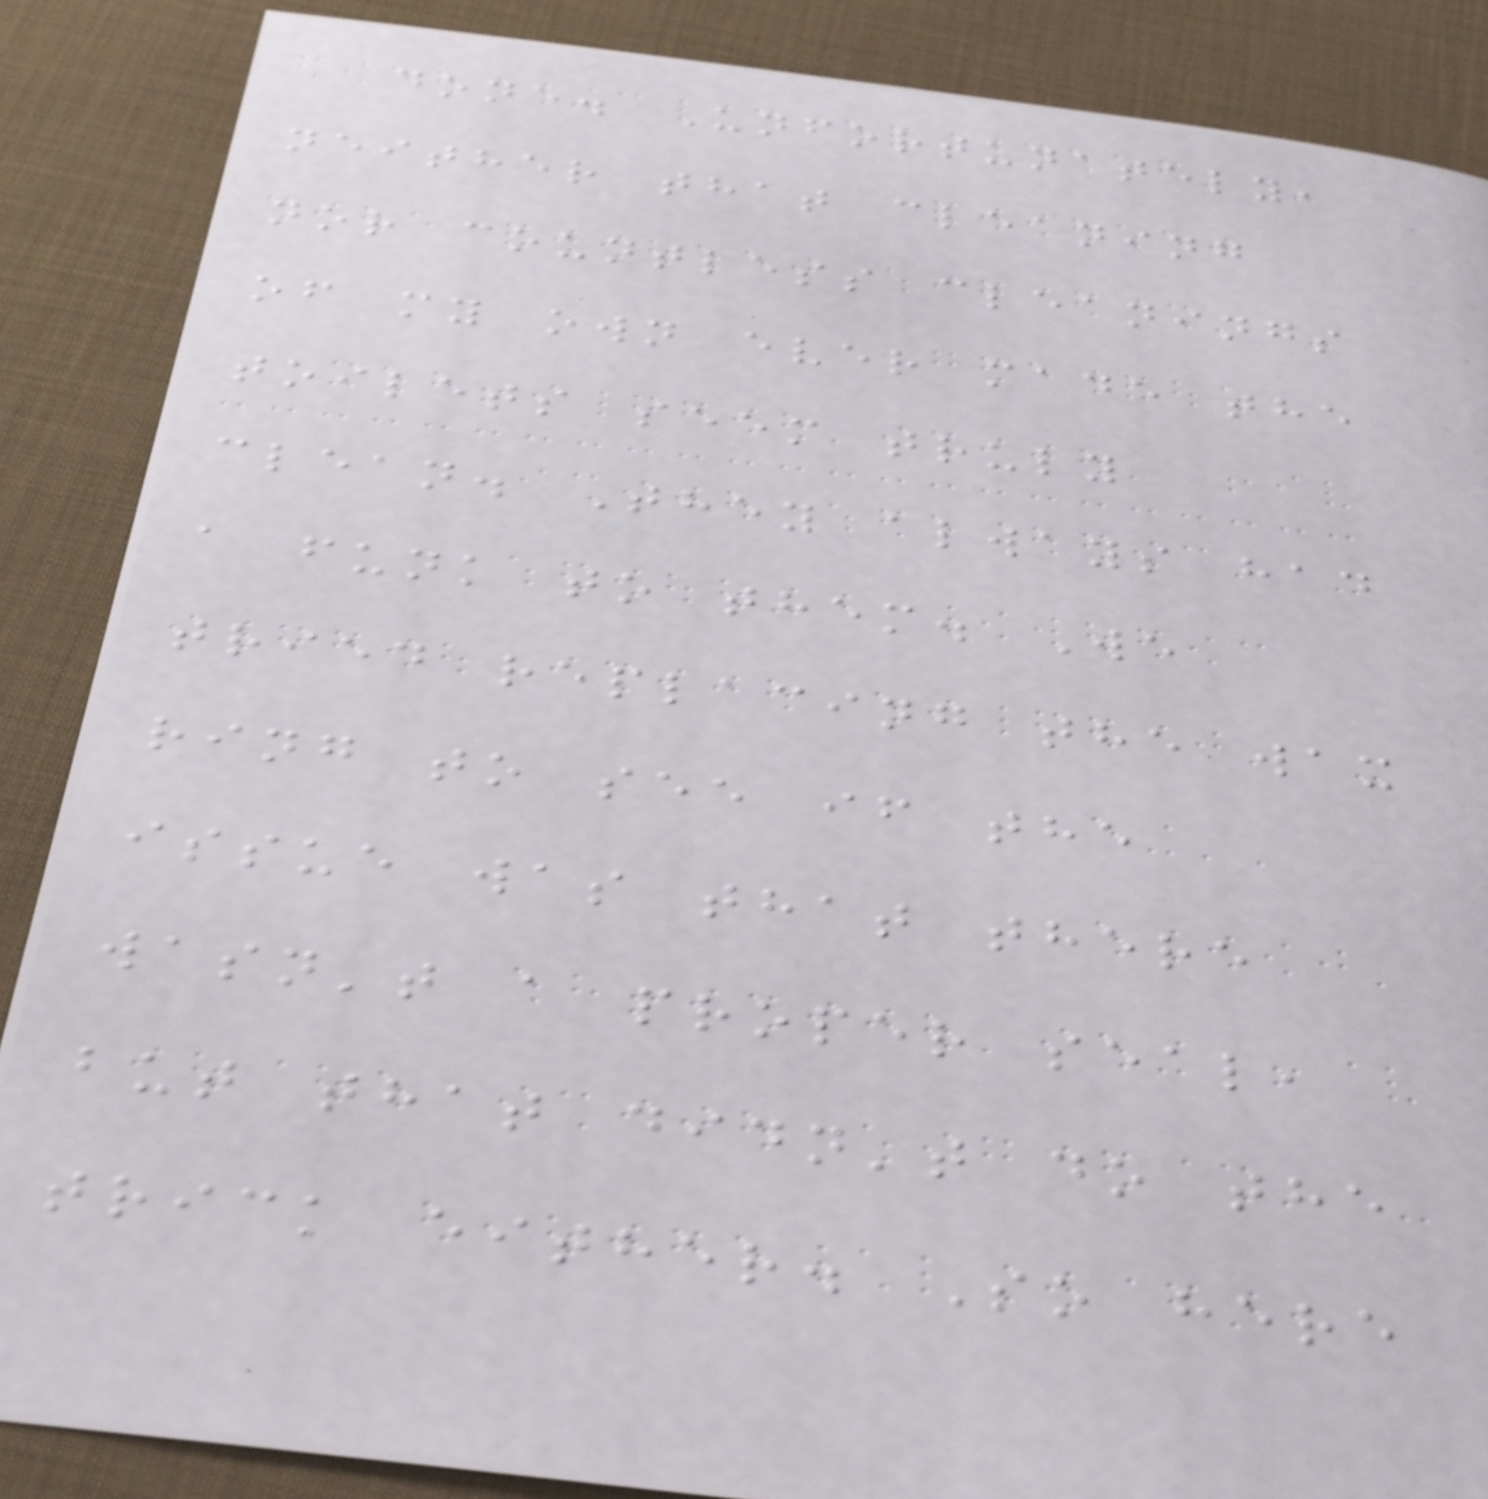done. Unfortunately,
neither that cleaning
nor countless cleanings
of my own ever made the
toilets seem truly
clean. They always had
a funk to them. We
tried replacing the wax
ring to see if the
issue was that there
wasn't a proper seal,
but that didn't do the
trick either. So here
